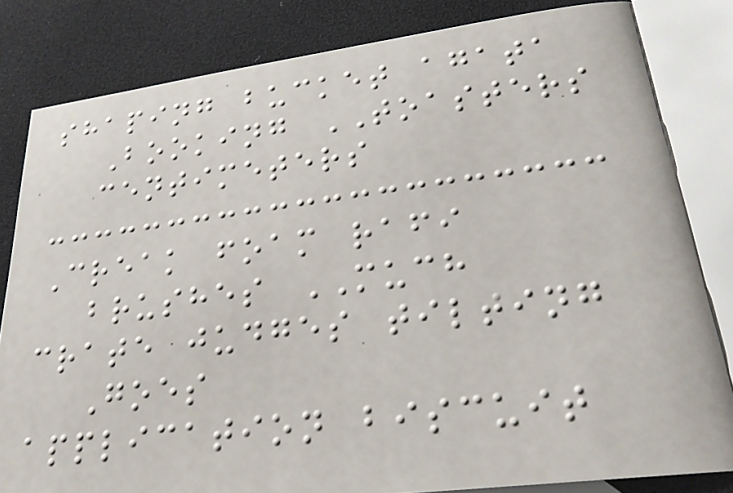shaping bucket agata
Booking TOASTERS
centimeters
Creak foam rafi
brushes MUCH
crate judges tilting
Goes
application biscuit
